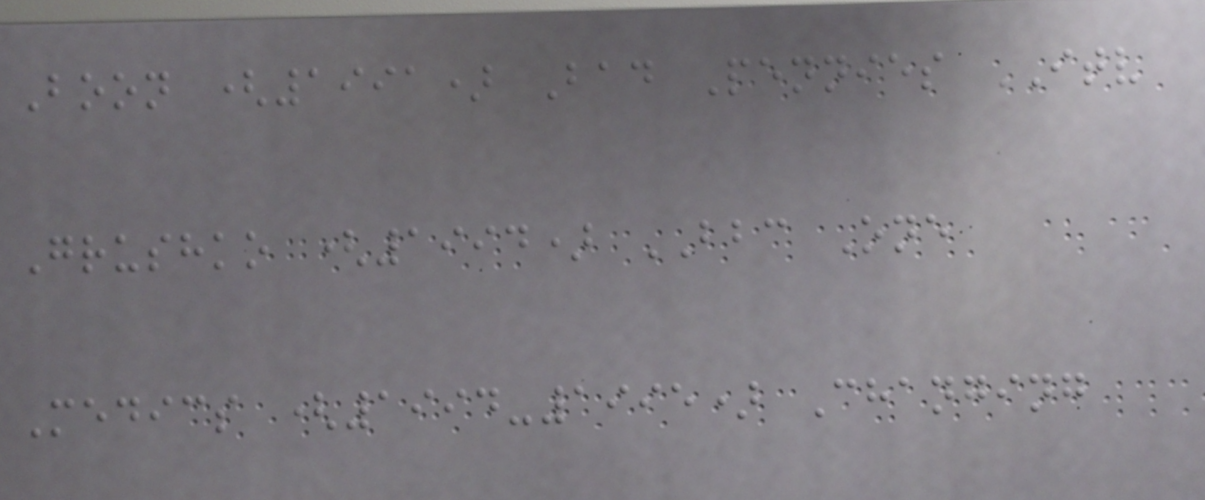Boon (1991) Bad Pennies ITV
Grushko (1994) BBC One
Medics (1994-1995) Changing
